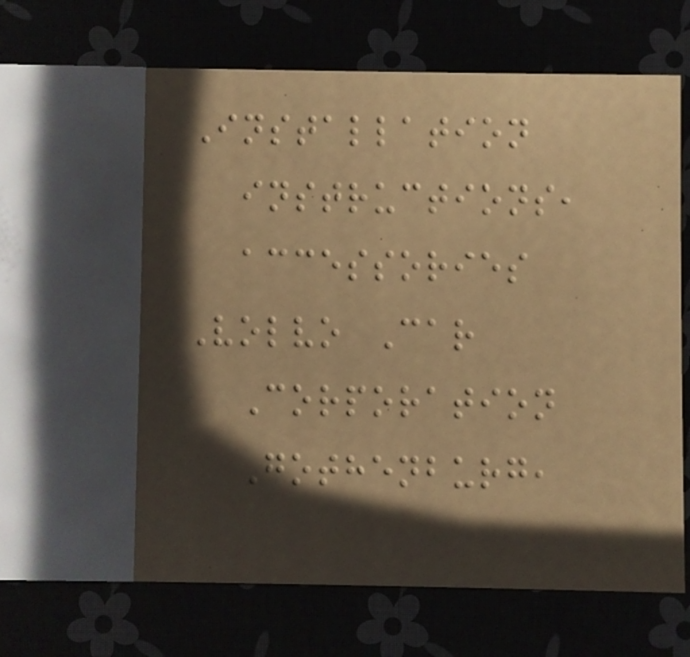Installation
instructions,
accessories
Volvo Car
Corporation
Gothenburg,
